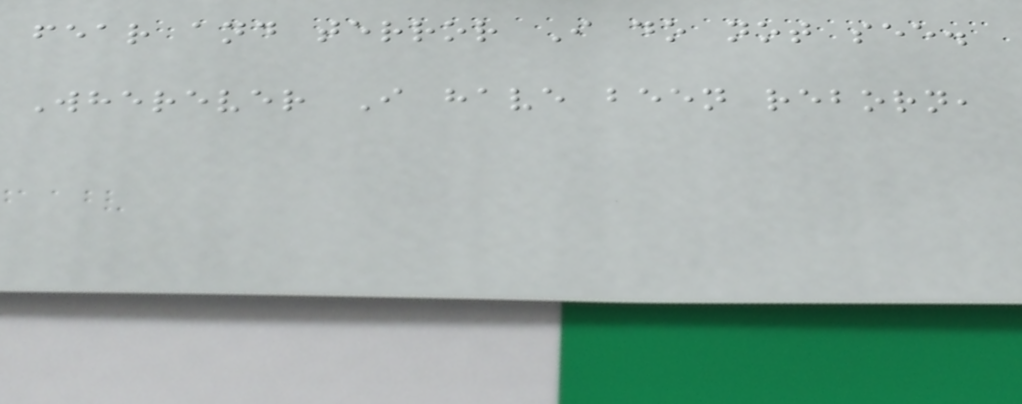fear and terror I do not see.
Wherever I have been reborn,
